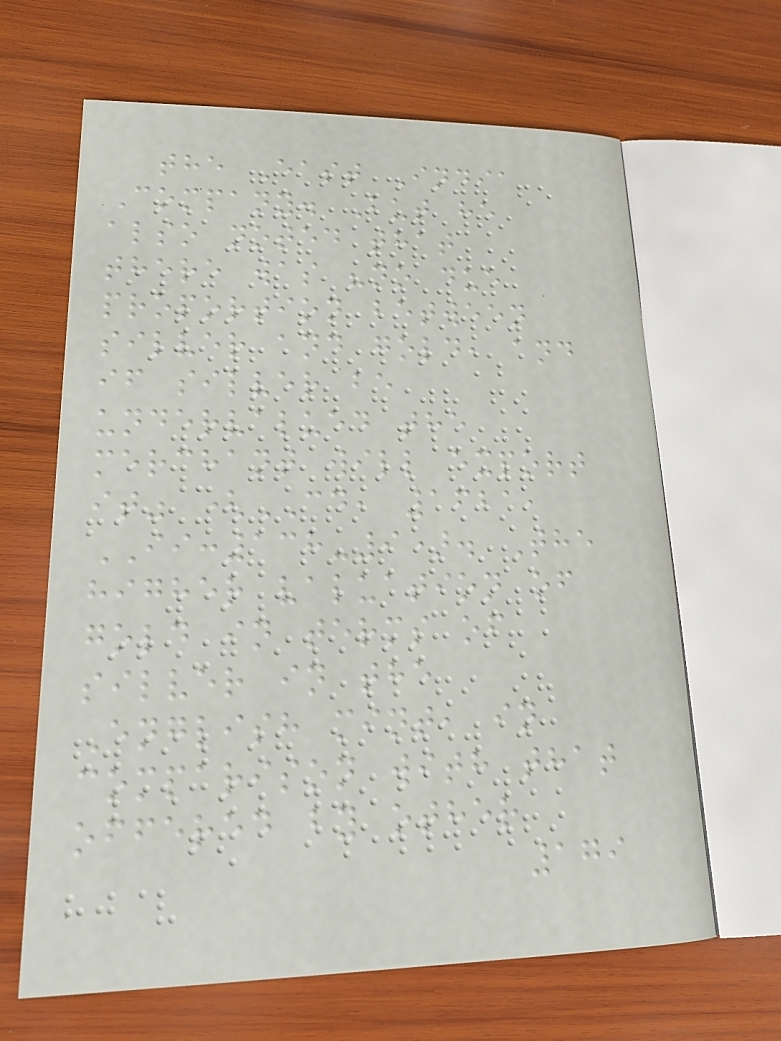the East India
Company. But he
also noted that
there was "no due
proportion between
silver and gold, and
if silver be
undervalued the
merchant will export
it" (CD, 1621,
II:138-9). The
higher valuation of
gold in terms of
silver in the
English mint, in
comparison with that
offered by other
179
